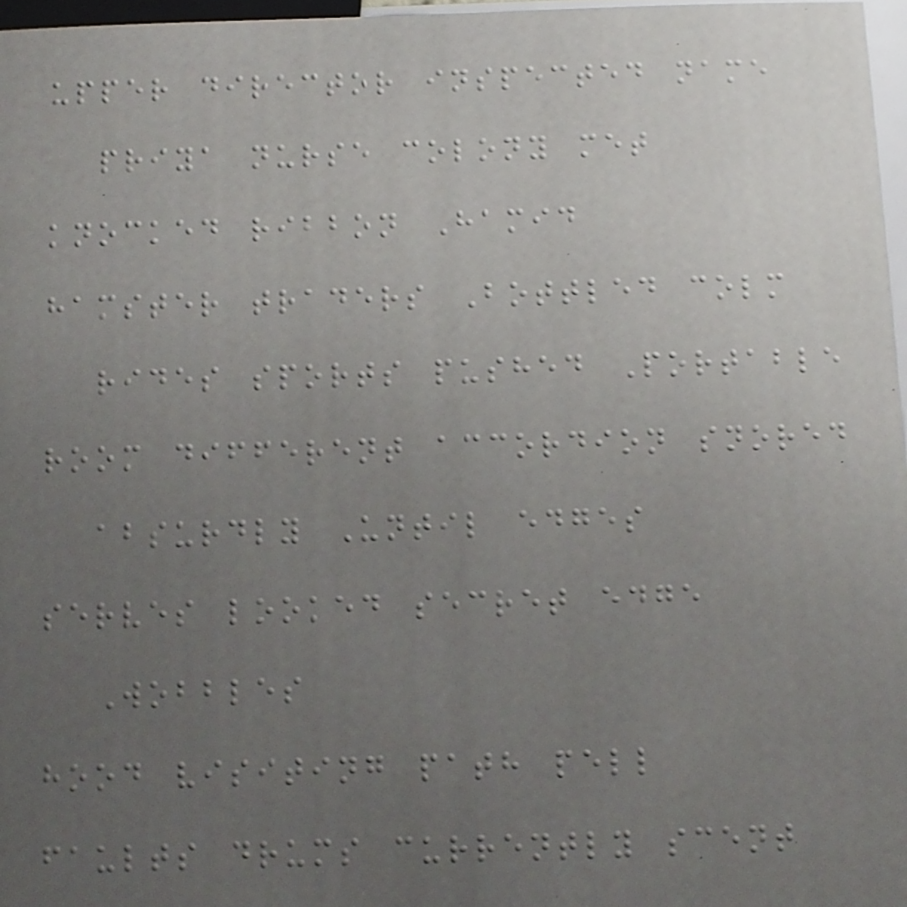upper director inspected name
priya nurse colony met
knocked ribbon Hamid
hamster traders Bottled colm
rides sports pushed Portable
room different accordion snored
absurdly Until edges
serves looked secret edge
Wobbles
hood visiting path pell
faults drums currently scent
